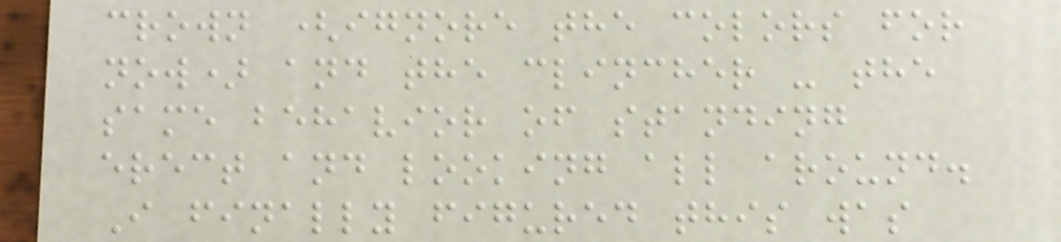crown (ignore the colors for
now) and the clincher - the
same behavior of standing
erect and looking all around.
I finally figured this was
